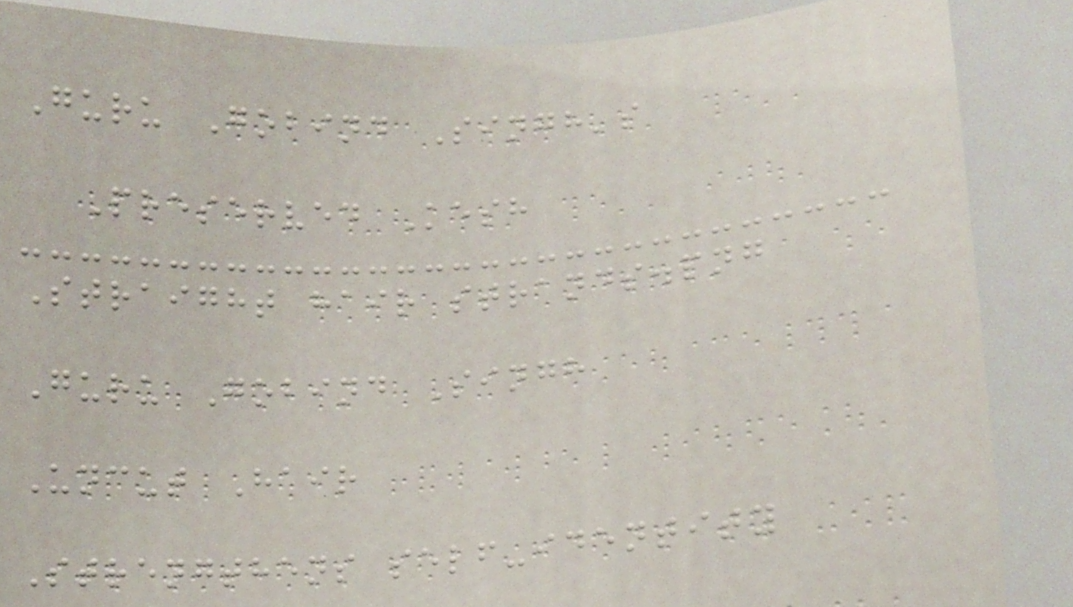Guru Gobind Singh's
Preserved Kesh
Straight hair strands.png
Guru Gobind Singh
Uncut Hair
Strengthens self-identity
